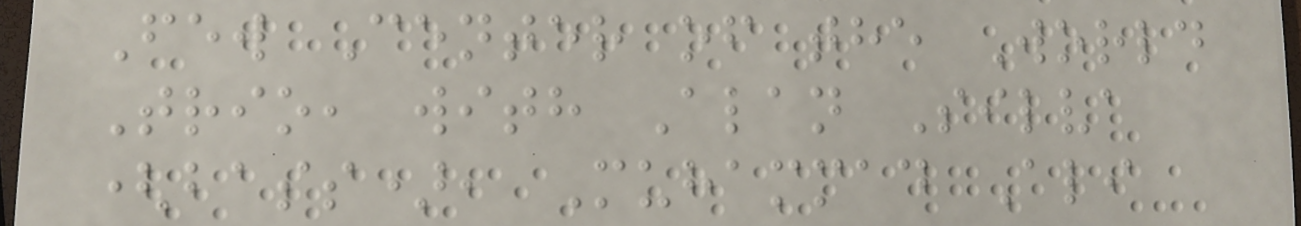Few Center of the World
Trio, with Alan Silva
(bass), Muhammad Ali
